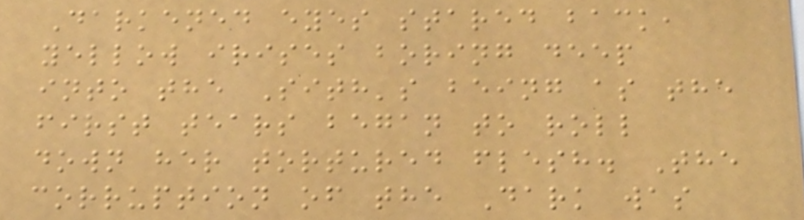Darkened eyes stared back,
yellow irises boring deep
into the Sith's being as the
first tears began to roll
down her tortured flesh. The
corruption of the Dark was
